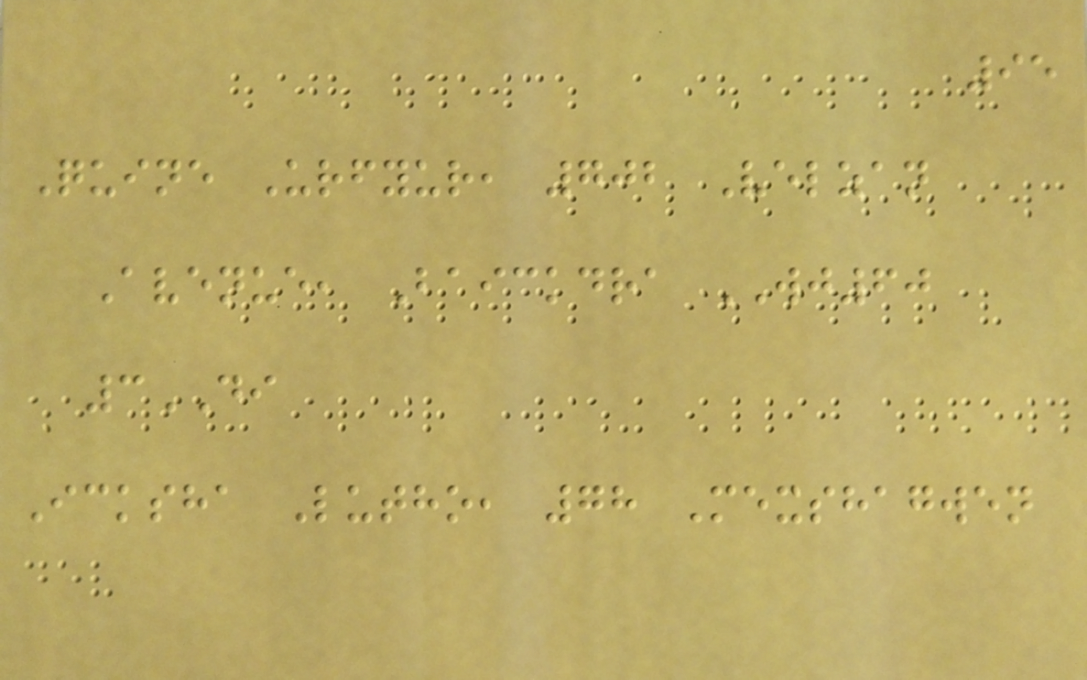95
Quine Urfyur, 702 Velzan
Avenue, Baickdra WJ60
3DI
Icksha Lutho, 78 Mexshagwen
